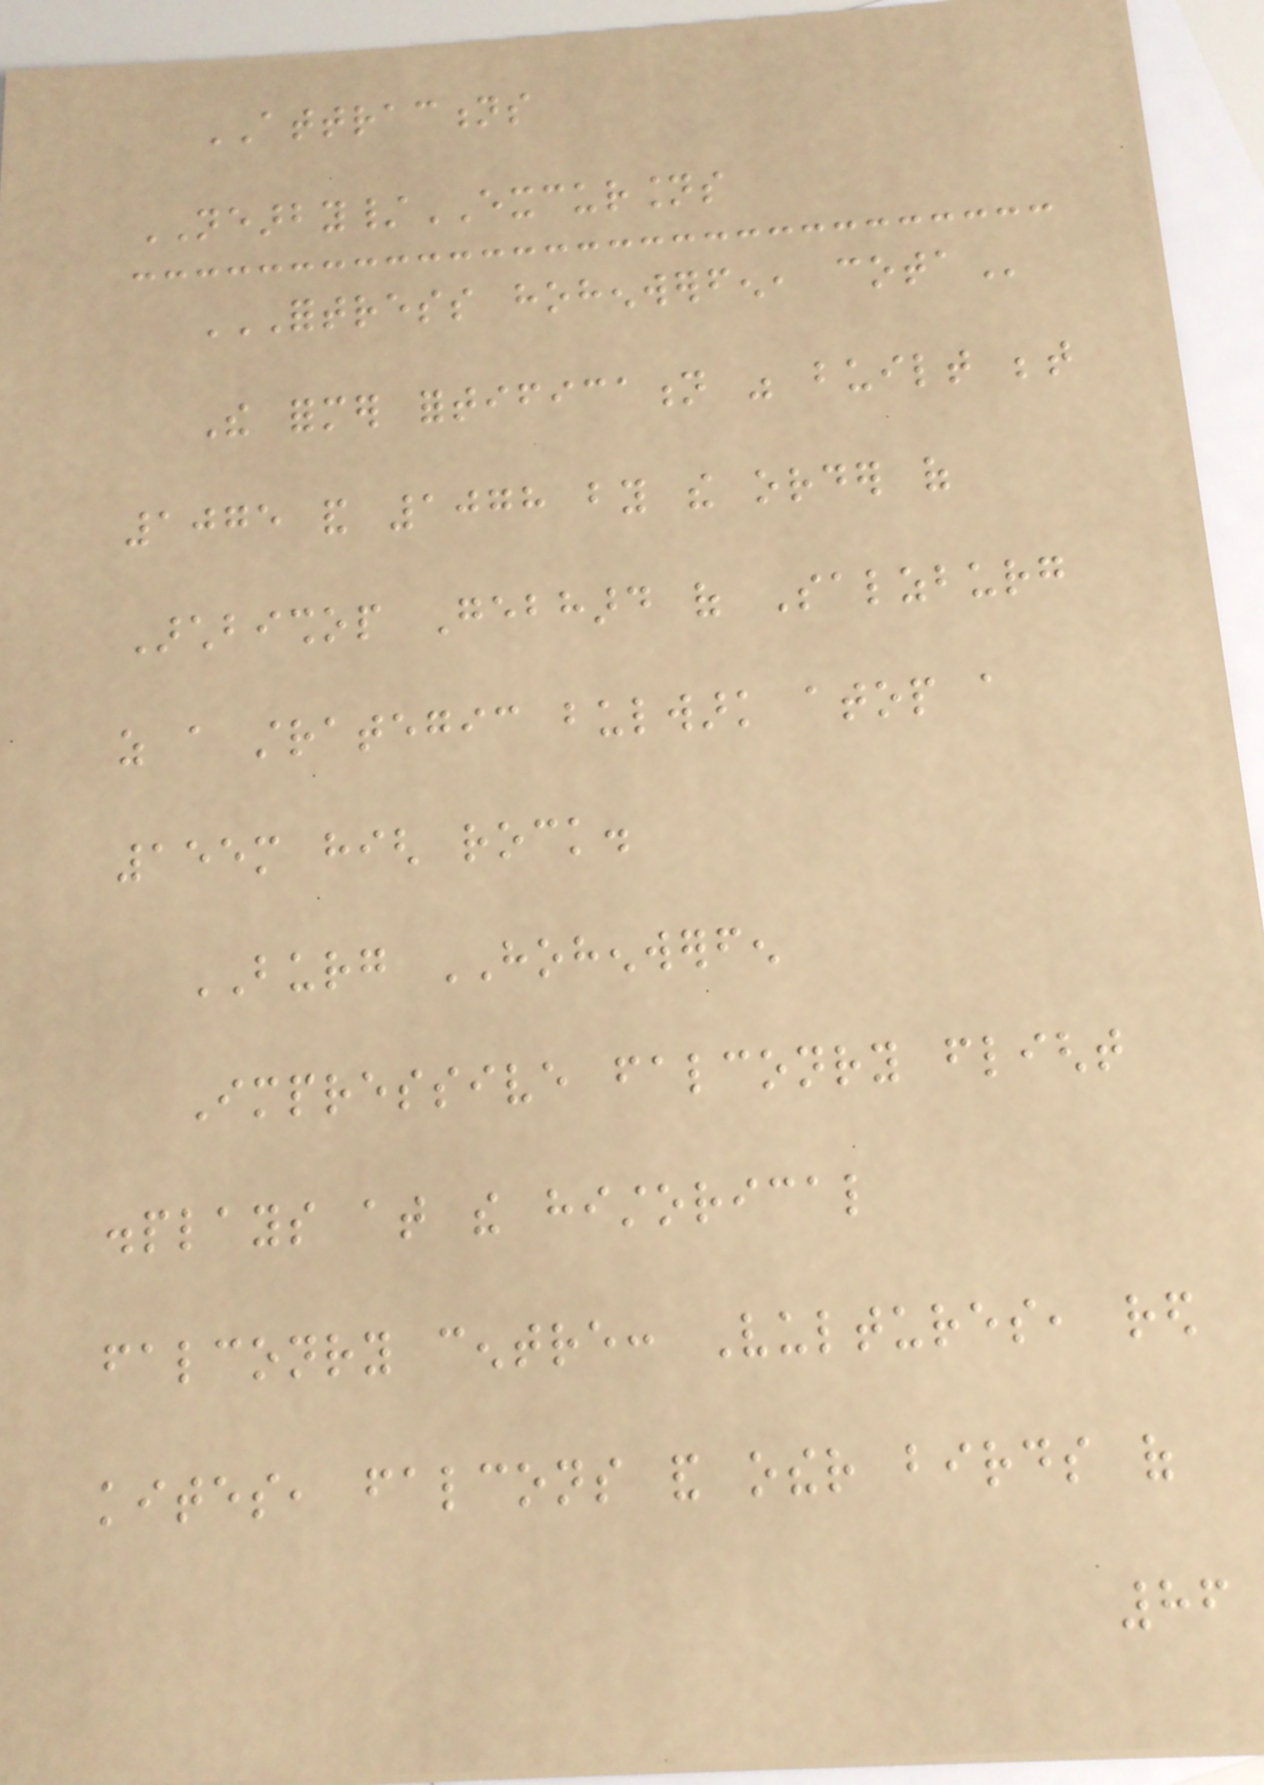ATTRACTIONS
NEARBY/EXCURSIONS
FORTRESS HOHENWERFEN, COTA
The former fortification was built between
1075 and 1078 by the order of
Archbishop Gebhard of Salzburg
as a strategic bulwark atop a
155m high rock.
BURG HOHENWERFEN
Impressive falconry flight
displays at the historical
falconry centre: Vultures, red
kites, falcons and other birds of
86
